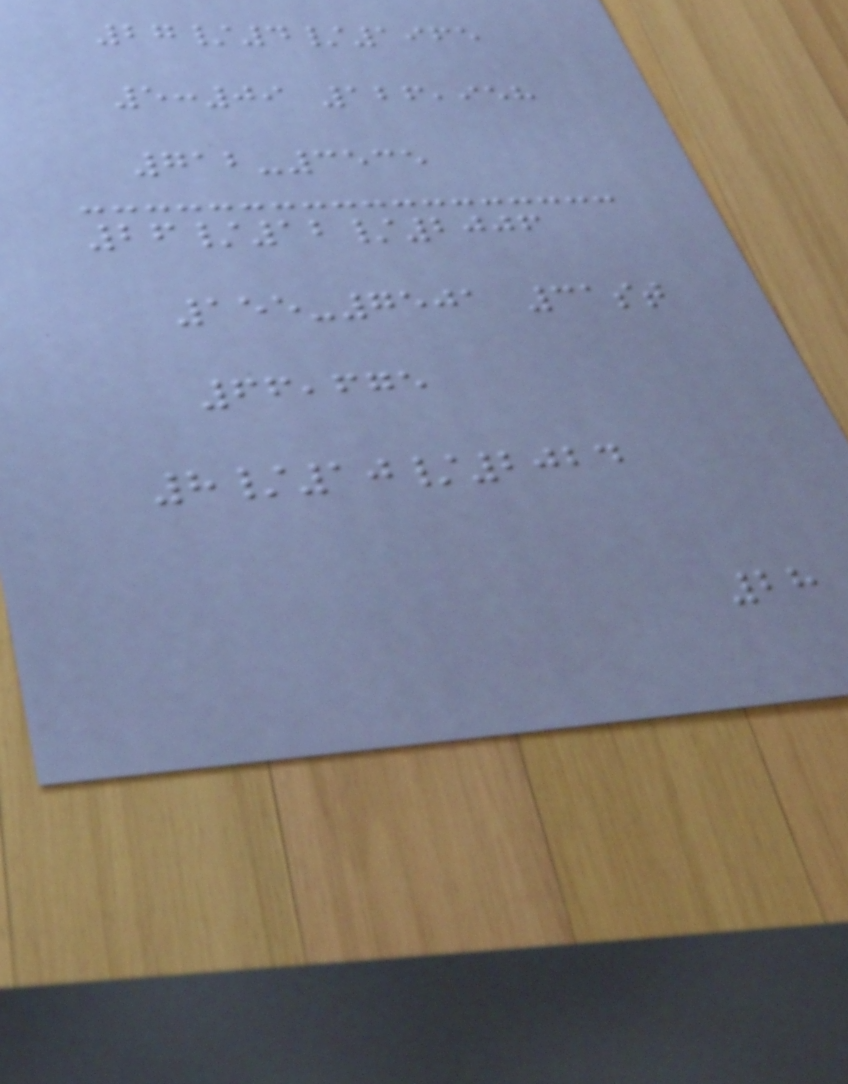27/4/1965
5:09 126,958
712-3535
26/12/2006
155-7501 31st
66,675
8/10/2024
28
